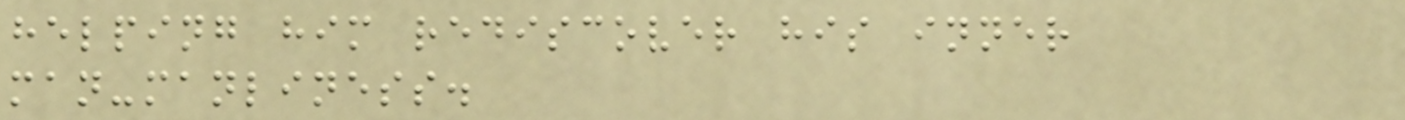helping him rediscover his inner
man-manliness.
